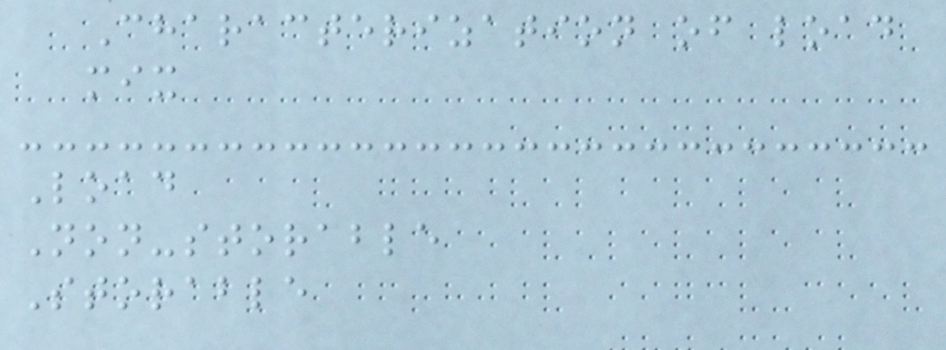Characterization of load
mix
Load
Non-storable
Storable
